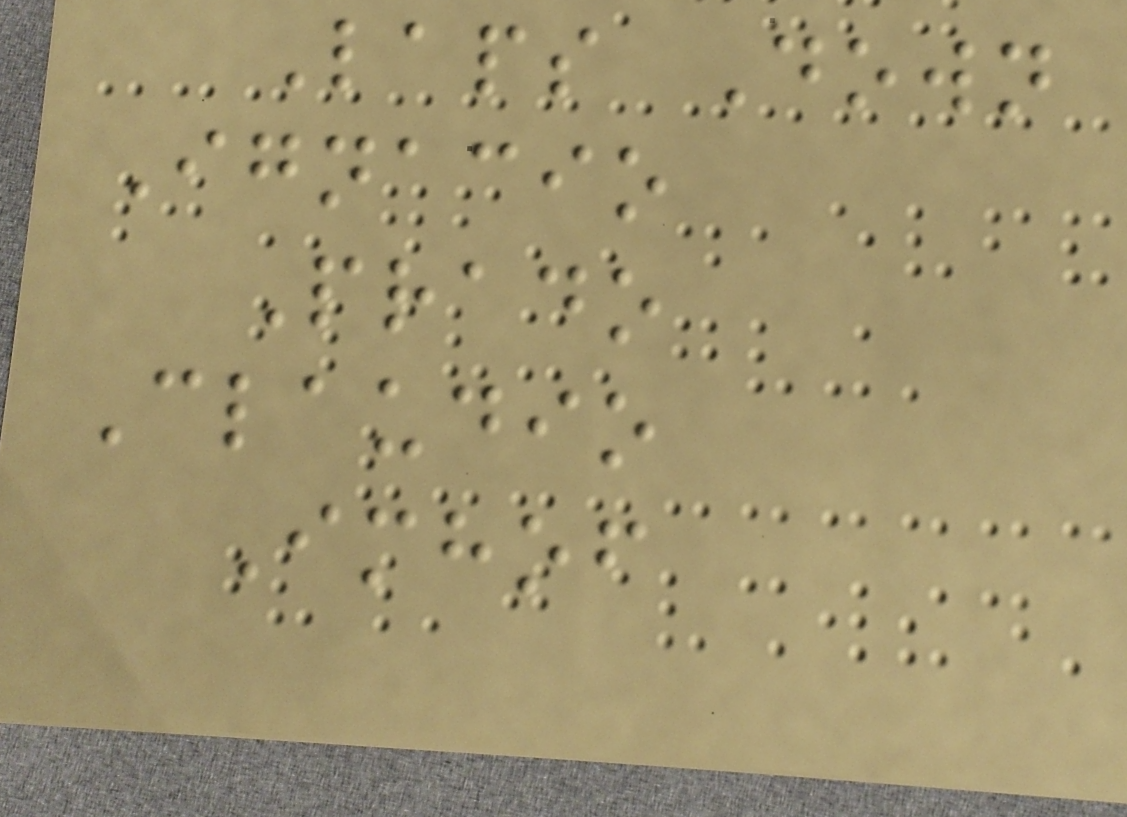Laps Down
Ignacio
Prado
Claudio
Imhof
